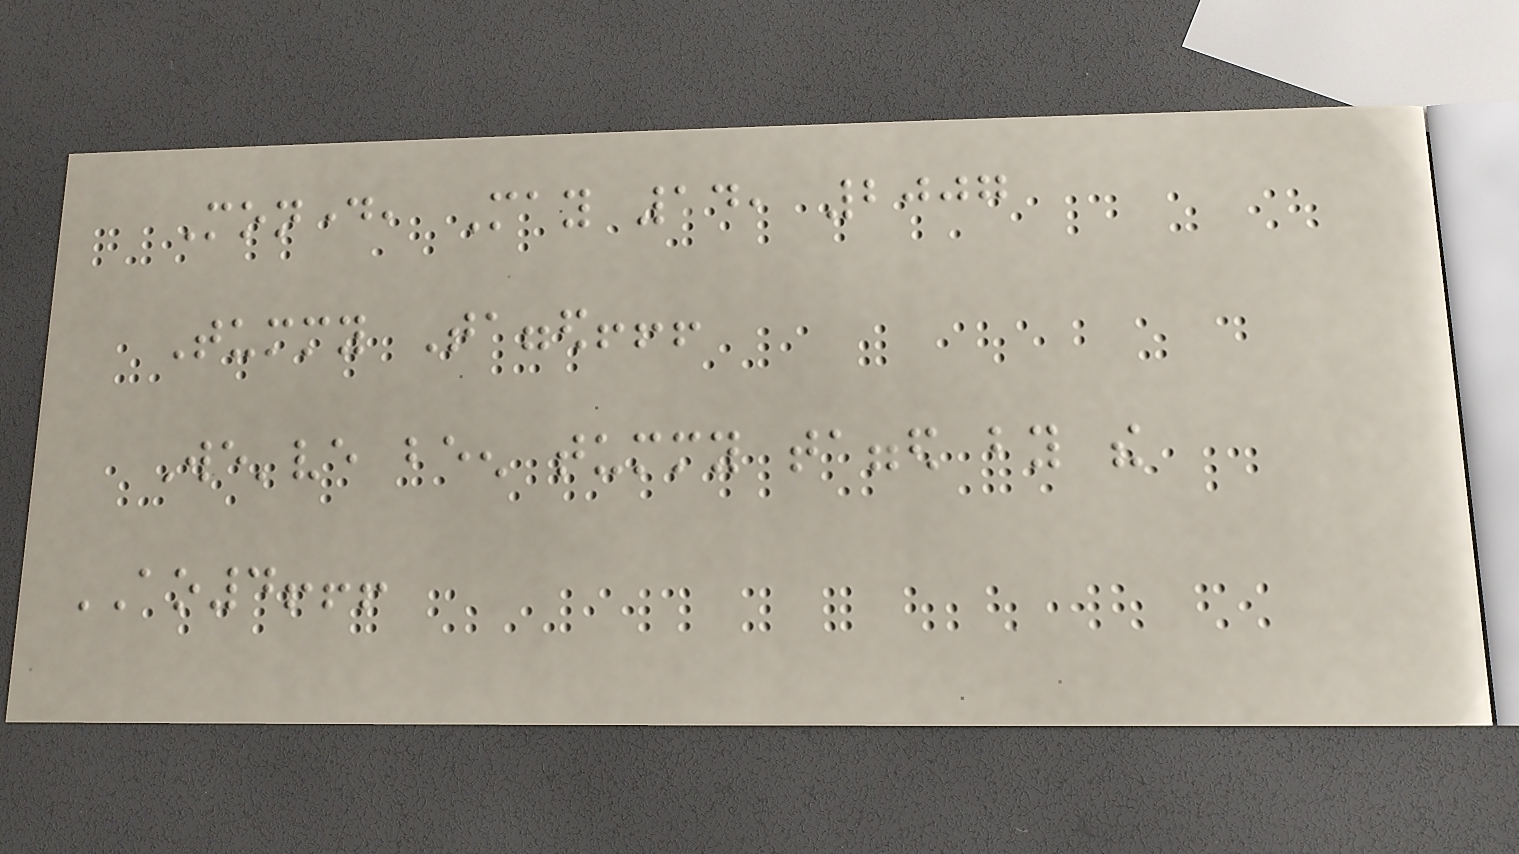Monday, May 14, 2007
Tummy Tagged!!!
We've been tummy tagged by the
AO4!!!
